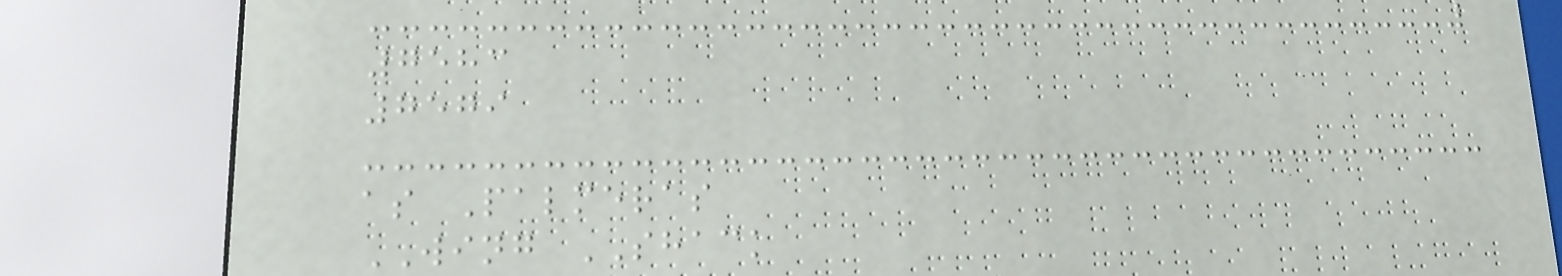7583
7579
as Palmeras
WING SHACK
